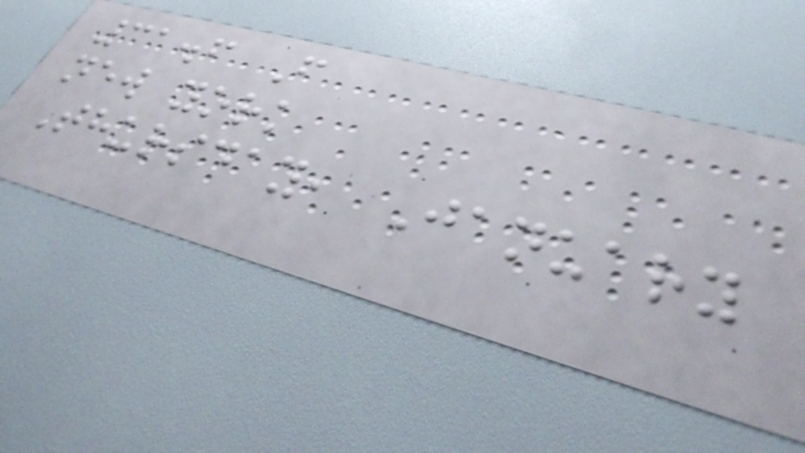31.6 F
new york
Thursday, January
